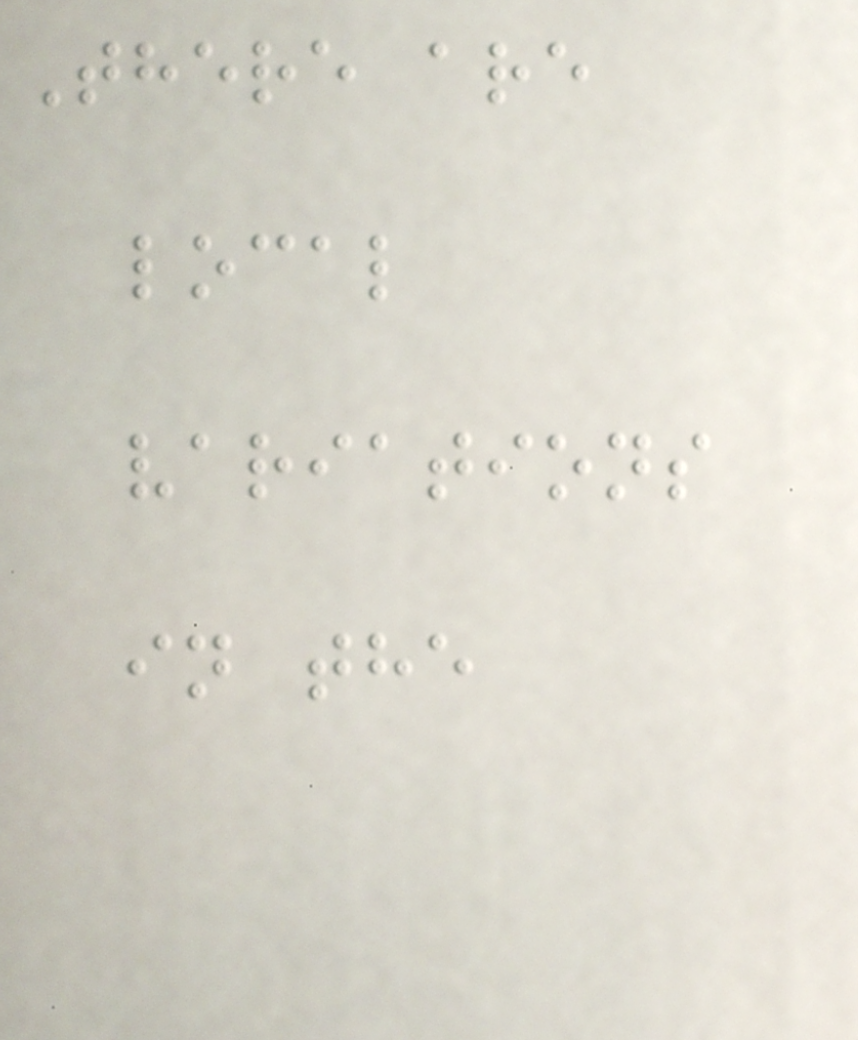There are
local
variations
in the
